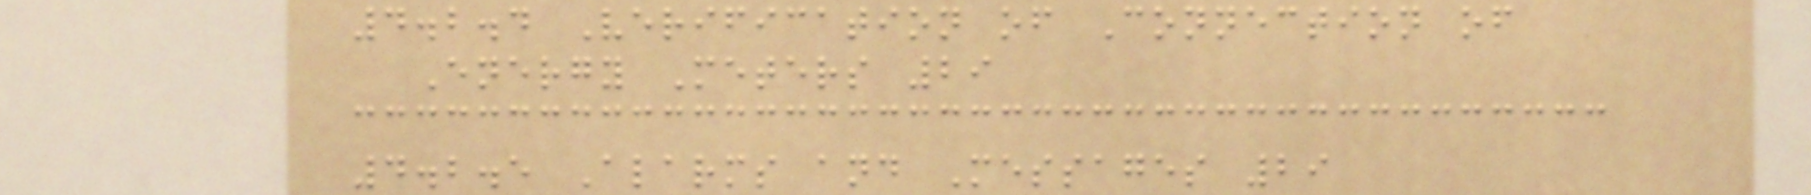4.2.4 Verification of Connection of
Energy Meters 29
4.2.5 Alarms and Messages 29
